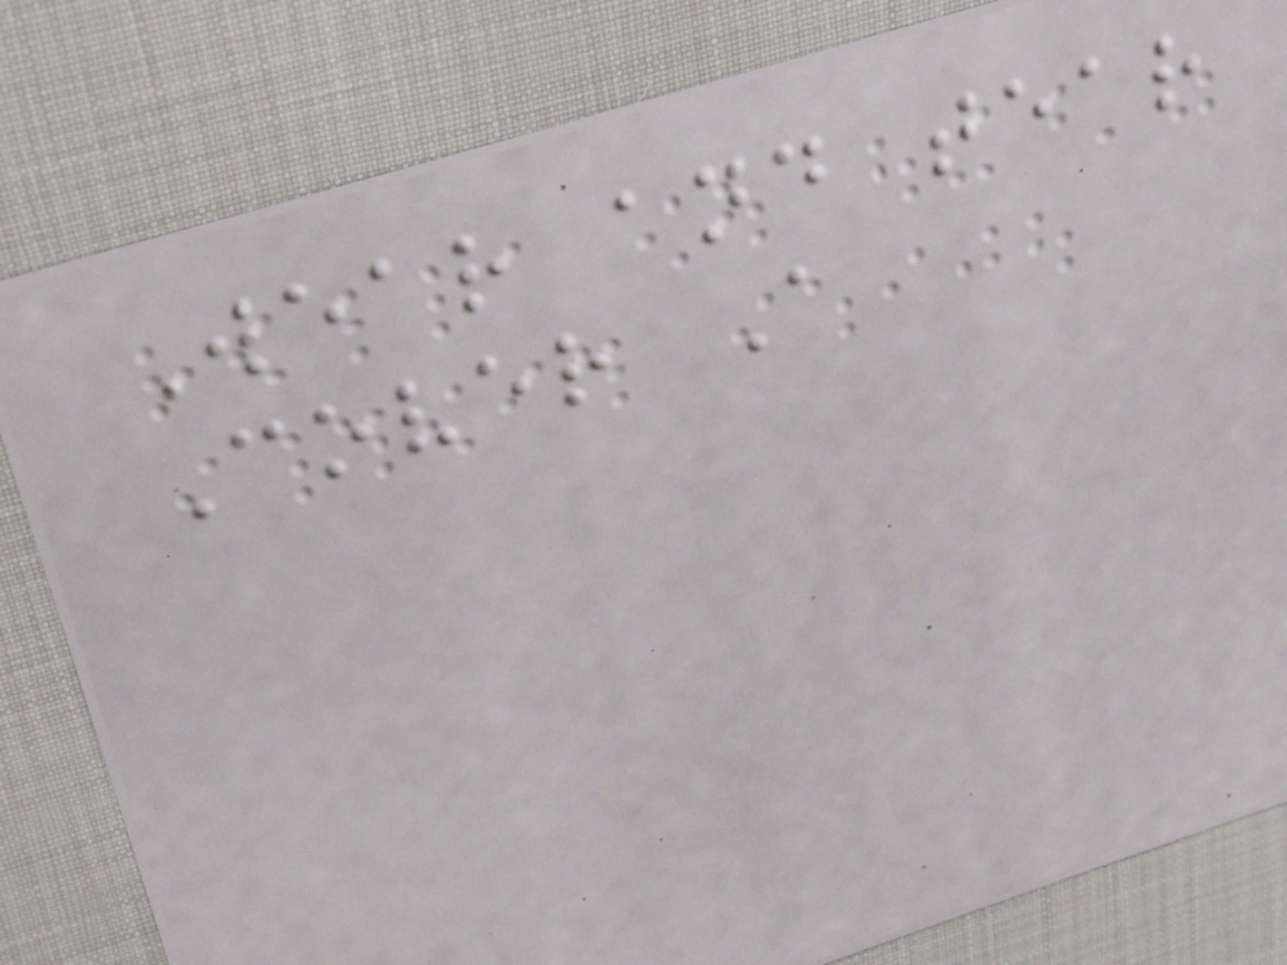Wear and tear
Cover A
